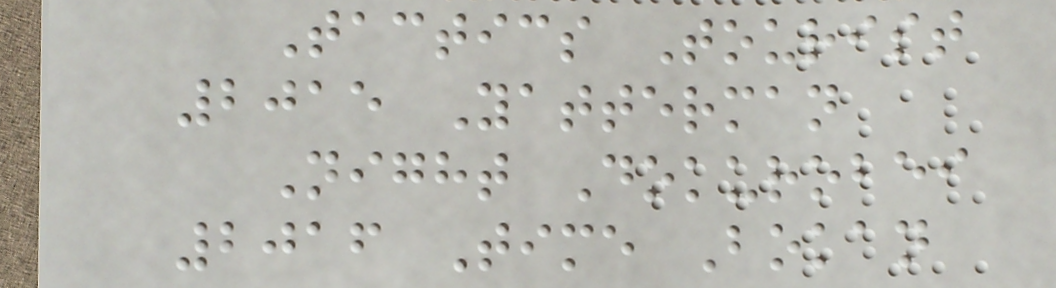Tactics Tourist
2015 Yatterman
Night Dokurobei
2016 Time Bokan
